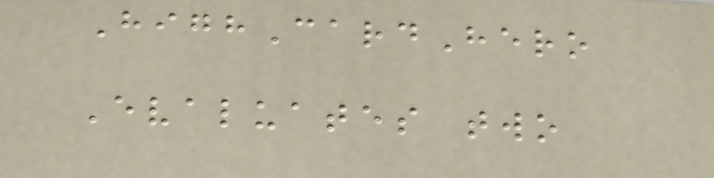HighCardHero
Evaluates two
